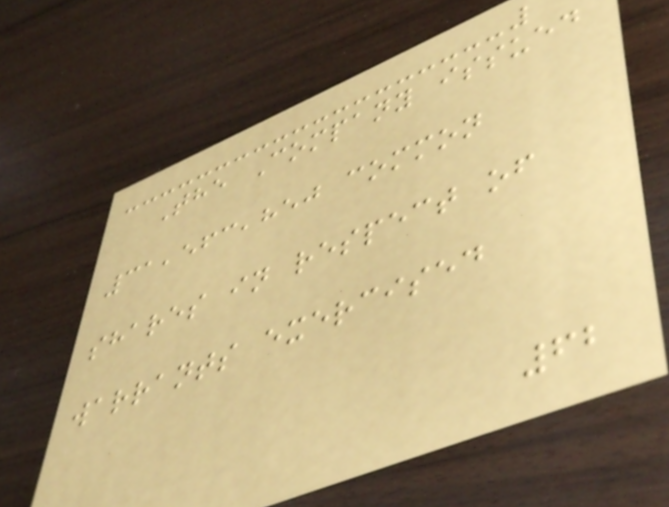The Company issued
31,563,850 common
shares in respect of
warrants exercised
62
